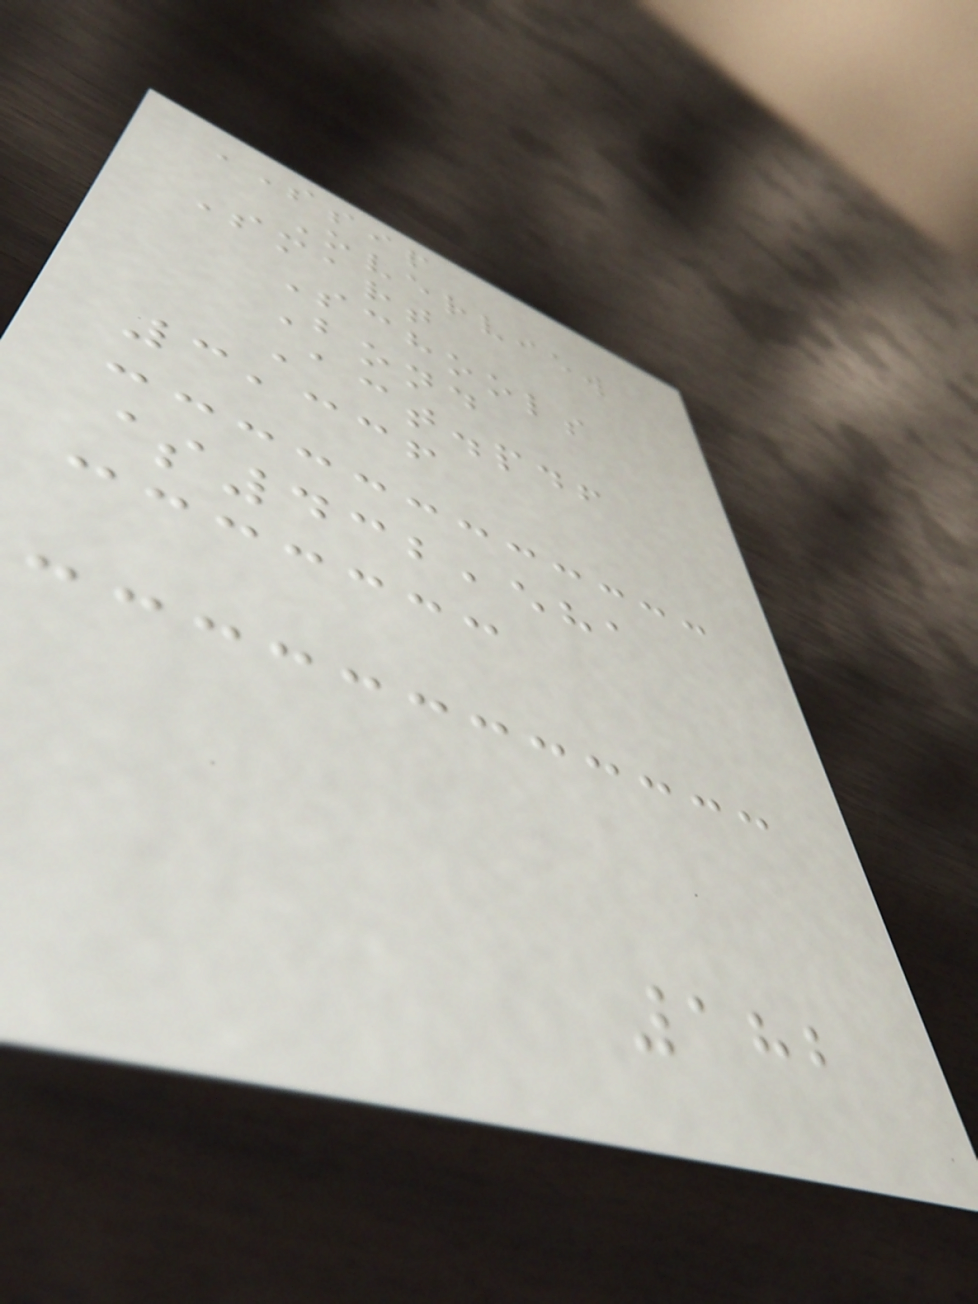SSIP
Overview
Smart
Schools
Bond
Act.pdf
3,336
$432,581
182
